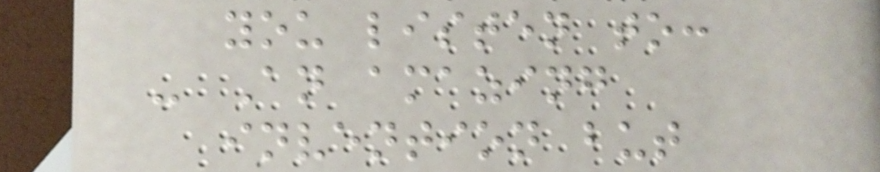you listen to:
- An amazing
invention but
